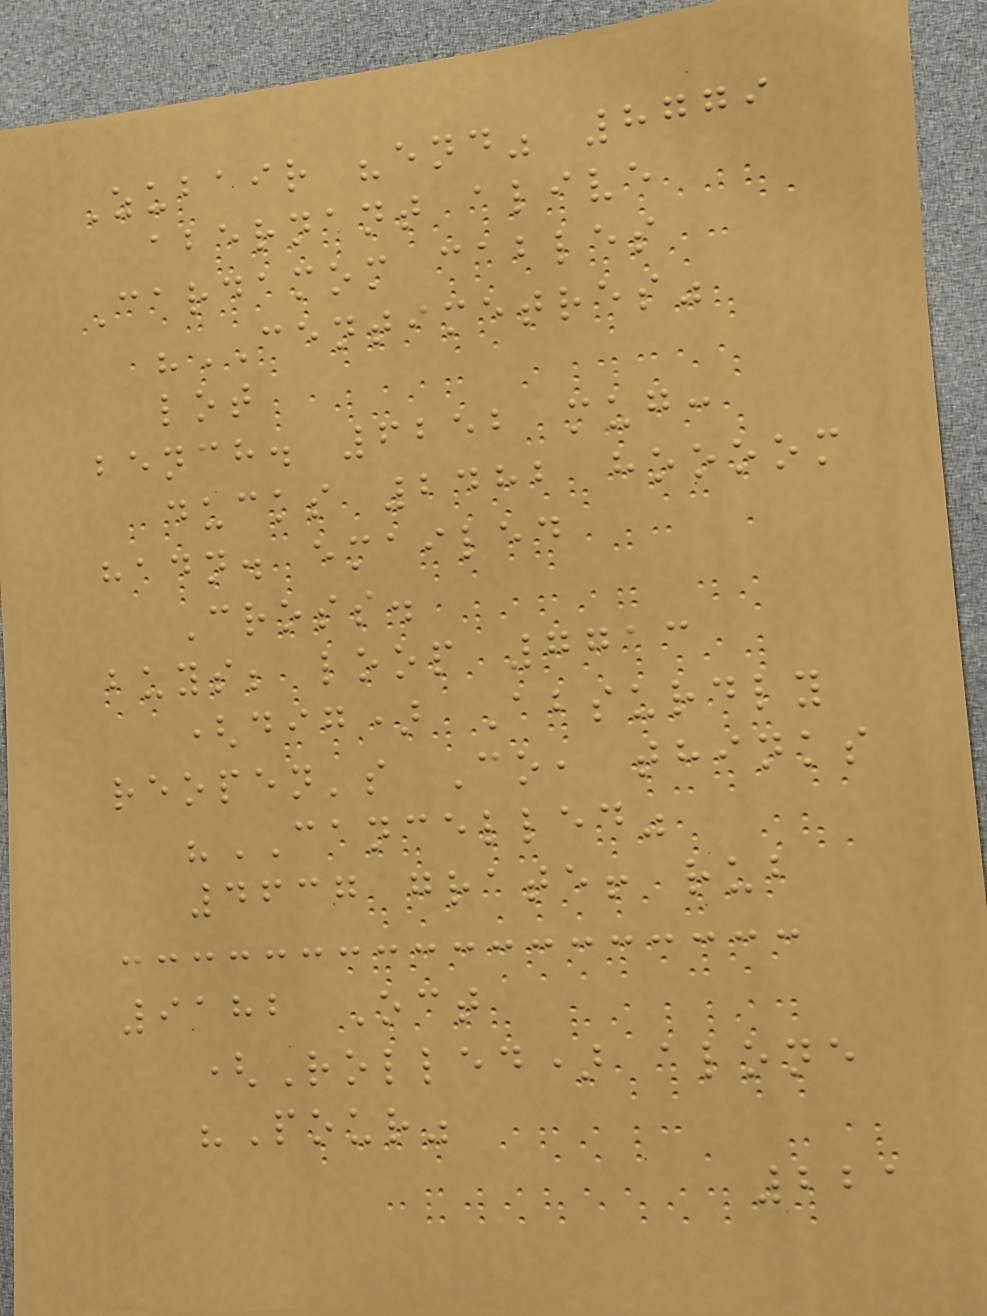Zubair "end" 8779
abernant alive
Cardamom cables
"CENTIMETRES"
lot
bench. 6252 mug:
ducks 2482 hoooom
hadn. emailed
Cross.
buys; loop 7713
(dig) Absurdly
reopen's Co, thinks
"CANCELLED"
4637 grate! rub
9182 Oct
(Rolled) alone
"Pour"
221
